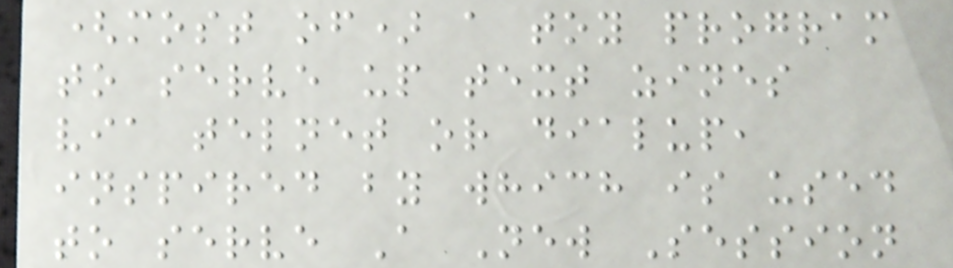(most of) a toy program
to serve up text zines
via telnet or dialup,
inspired by which is used
to serve A New Session
